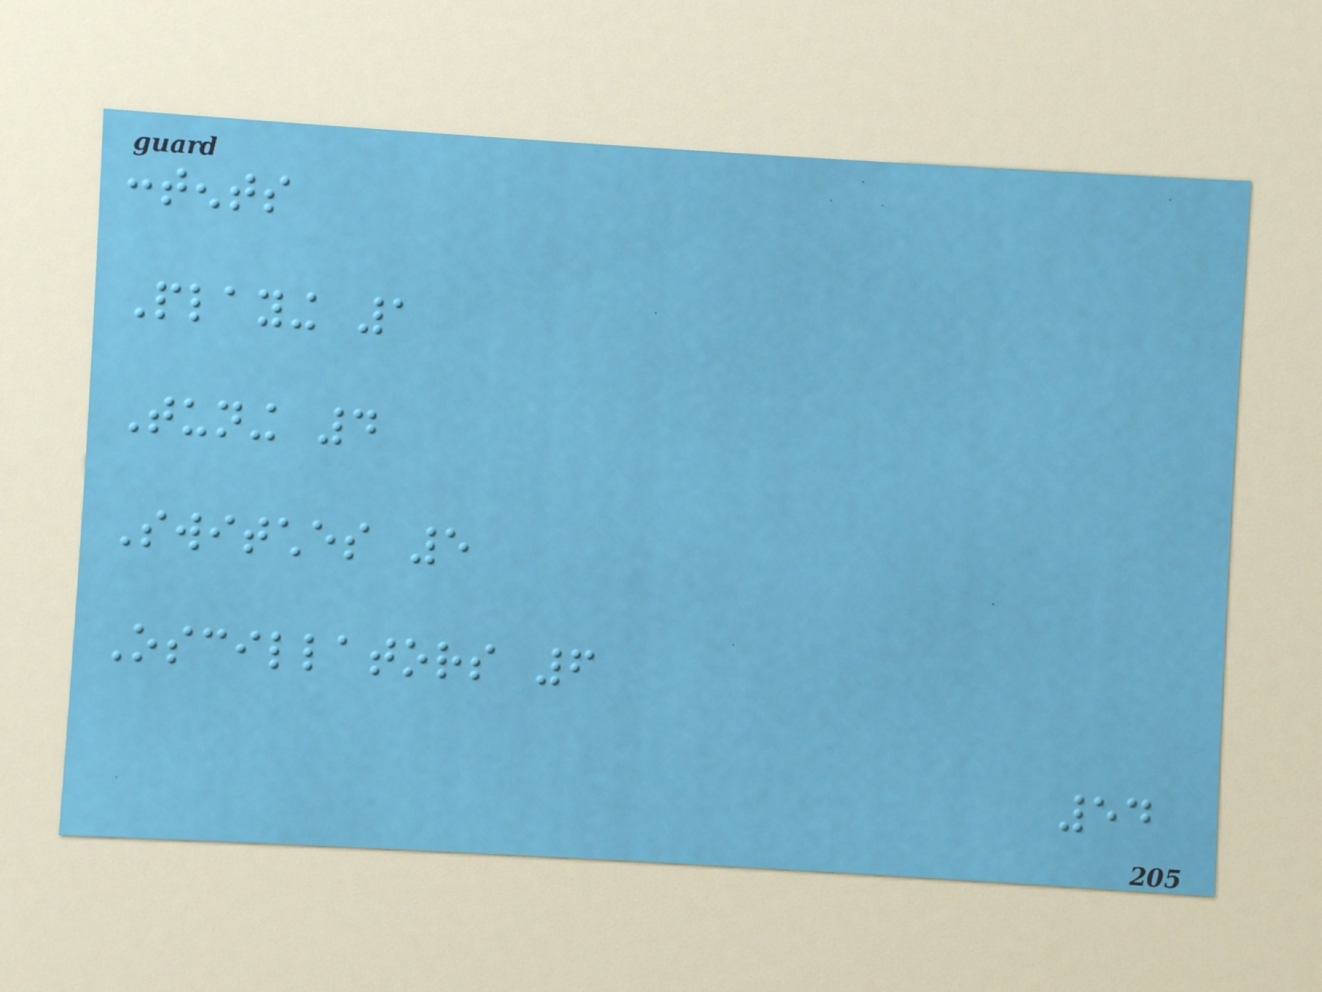contents
Playing 1
Tuning 4
Switches 5
Oscillators 6
54
